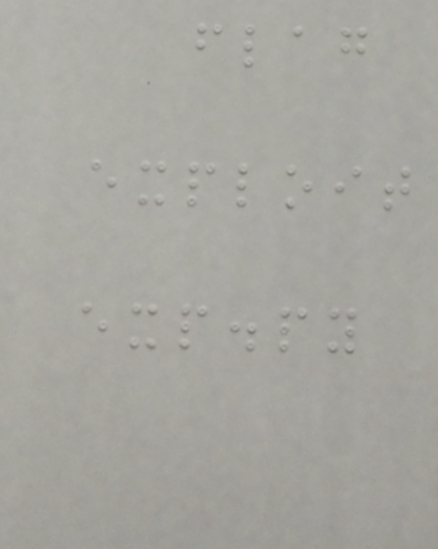flag
exploit
exp.py
